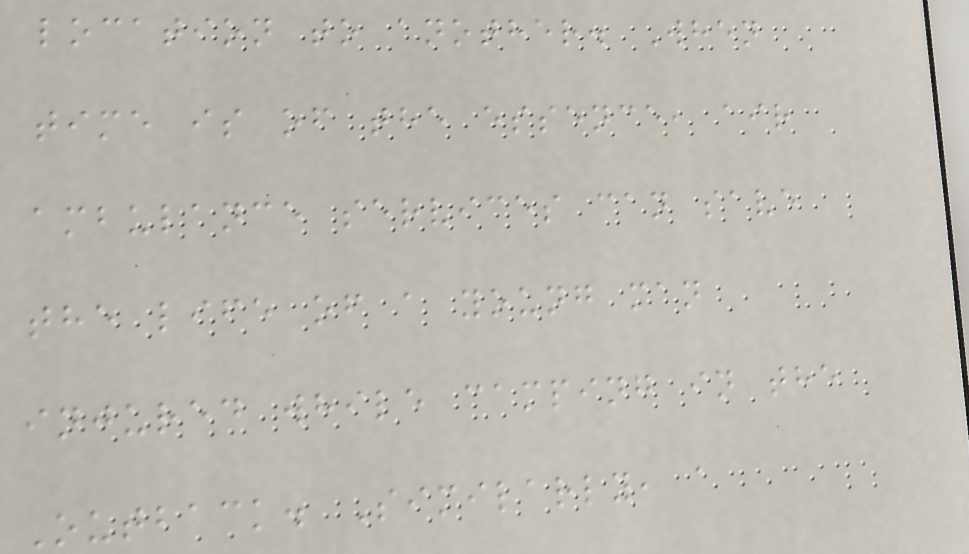location to another. When
time is of the essence, air
ambulance services can save
the life of a young man
injured while camping in the
Outback. Similarly, a
